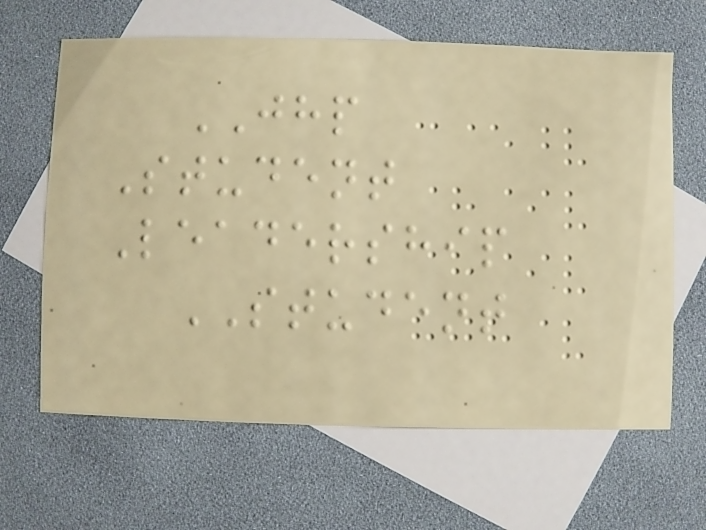JHP
Student
Leadership
STUDENT
